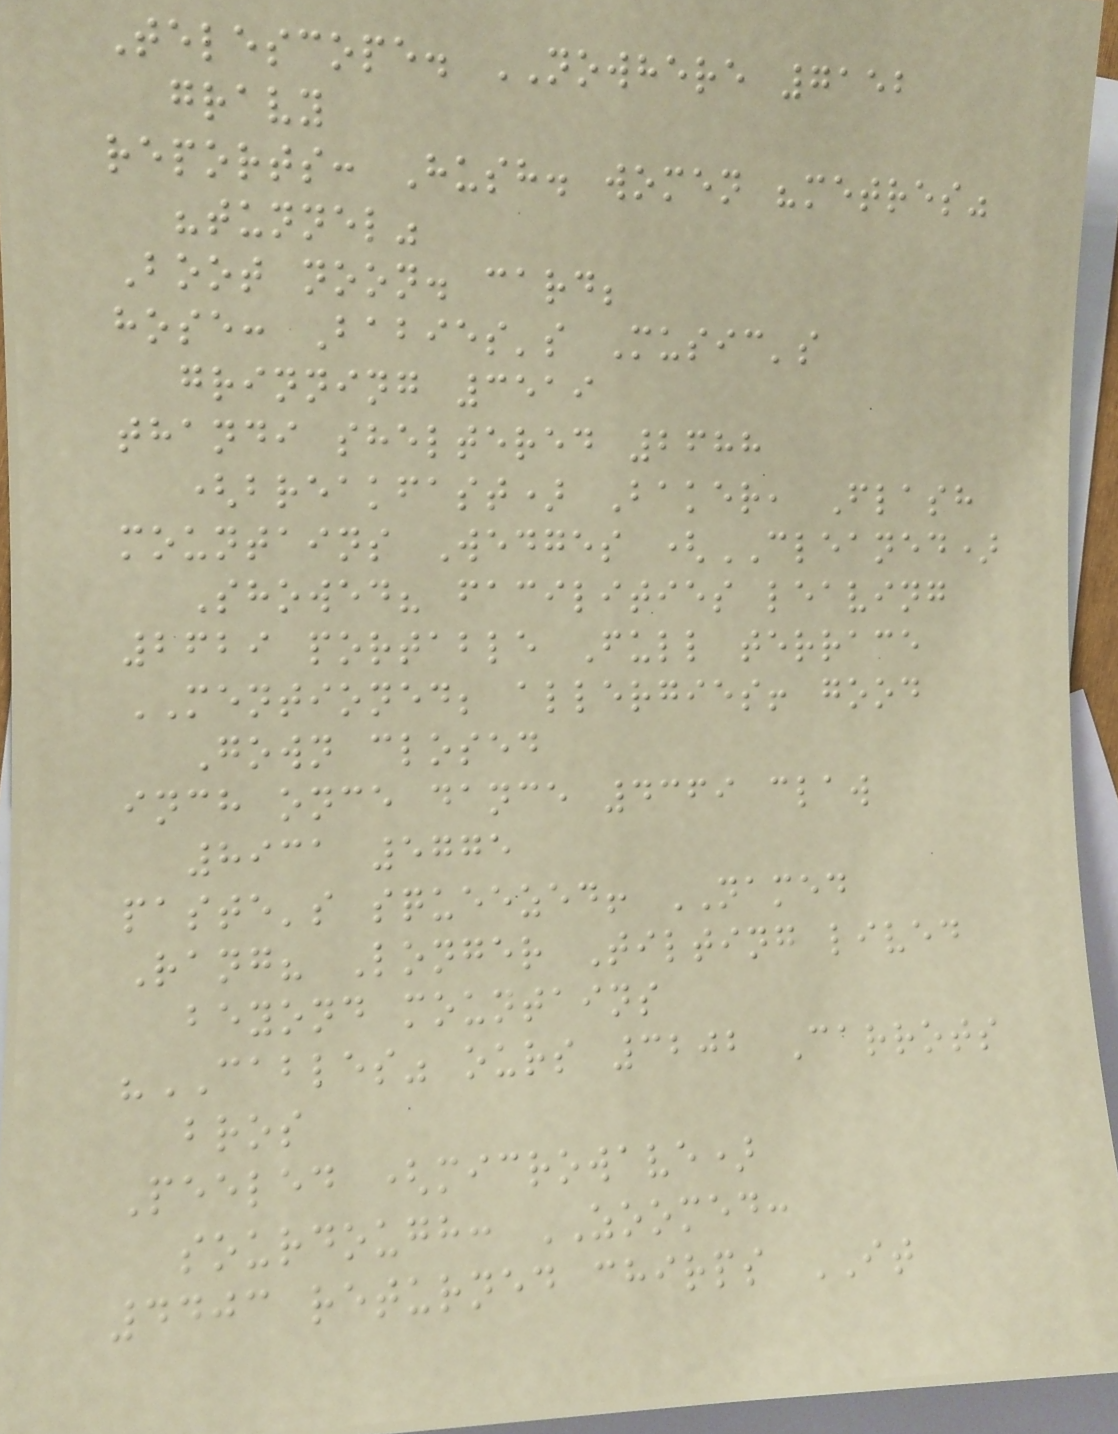Telescope. NOWHERE 7152
gravy
reports: Hush. women "metres"
"tunnel"
Boot noon. card;
hose: Babies's Music's
grinning 3519
thandi sheltered 2688
(breakfast) Baker, Flash
mountains Wedges (CLEANED)
Showed? facilities leaving
2629 portable Full terrace
MENTIONED; allergies! good
Gown closed
inch once dance 4369 claw
8931 5775
paste's squeezed! NAMED
Rang? Longer Tilting lived
beyond mountains
"CABLES" ours 3202 Carrots
bros
Peeled (microwave)
sourdough: ZOOMED:
4403 returned chirps IT
